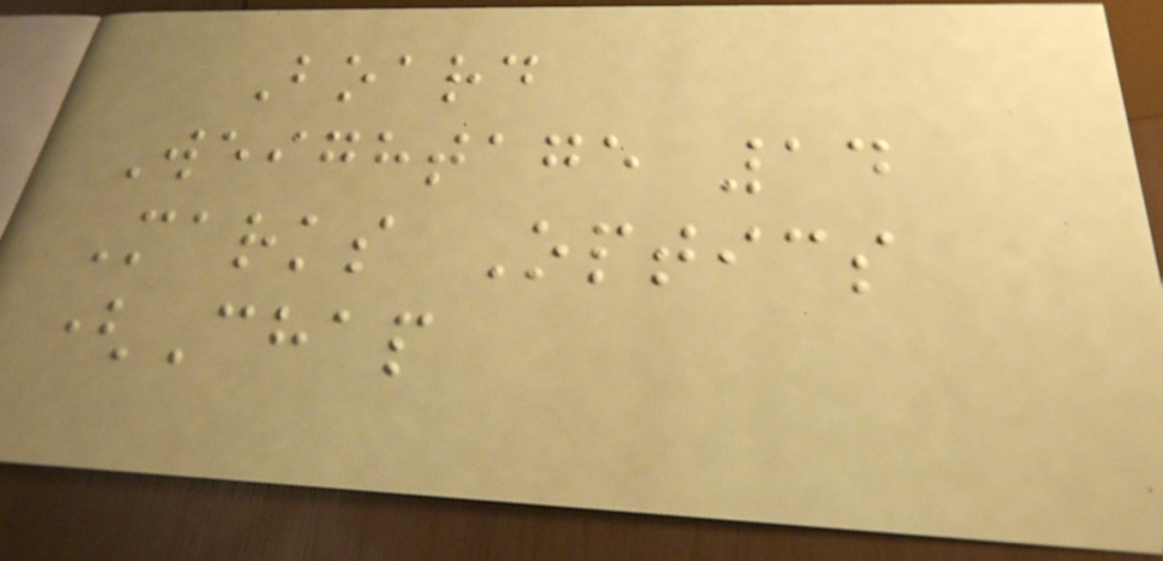Board
Weightage 14
Marks Optics
(Chap
